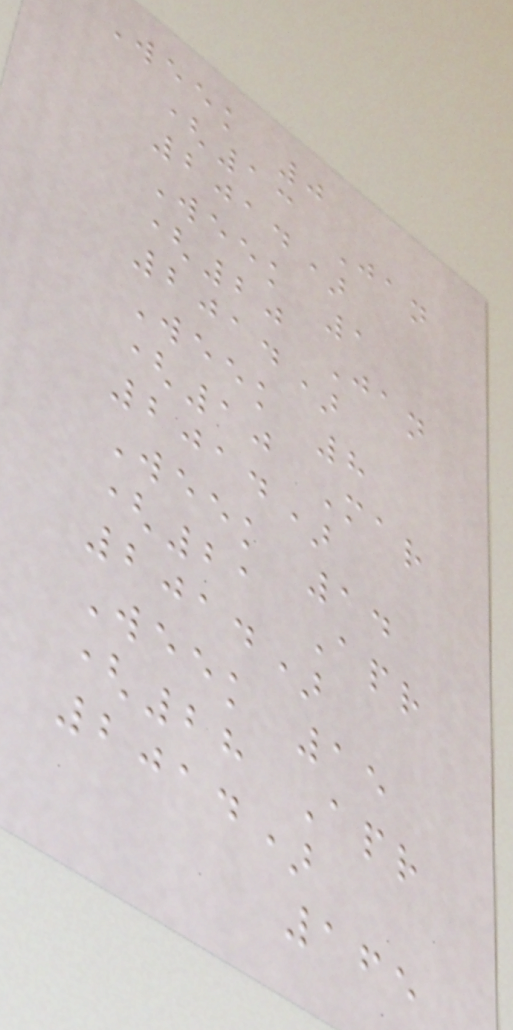Week 0
(13 Jan
2014)
Week 1
(20 Jan
2014)
Week 8
(10 Mar
2014)
Week 14
(21 Apr
2014)
Week 15
(28 Apr
2014)
165
